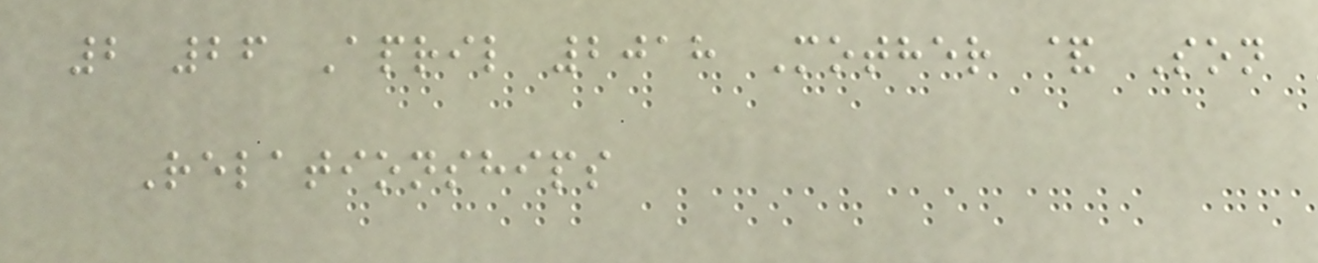2 26 April 2018 Mother & Son
Relationships
